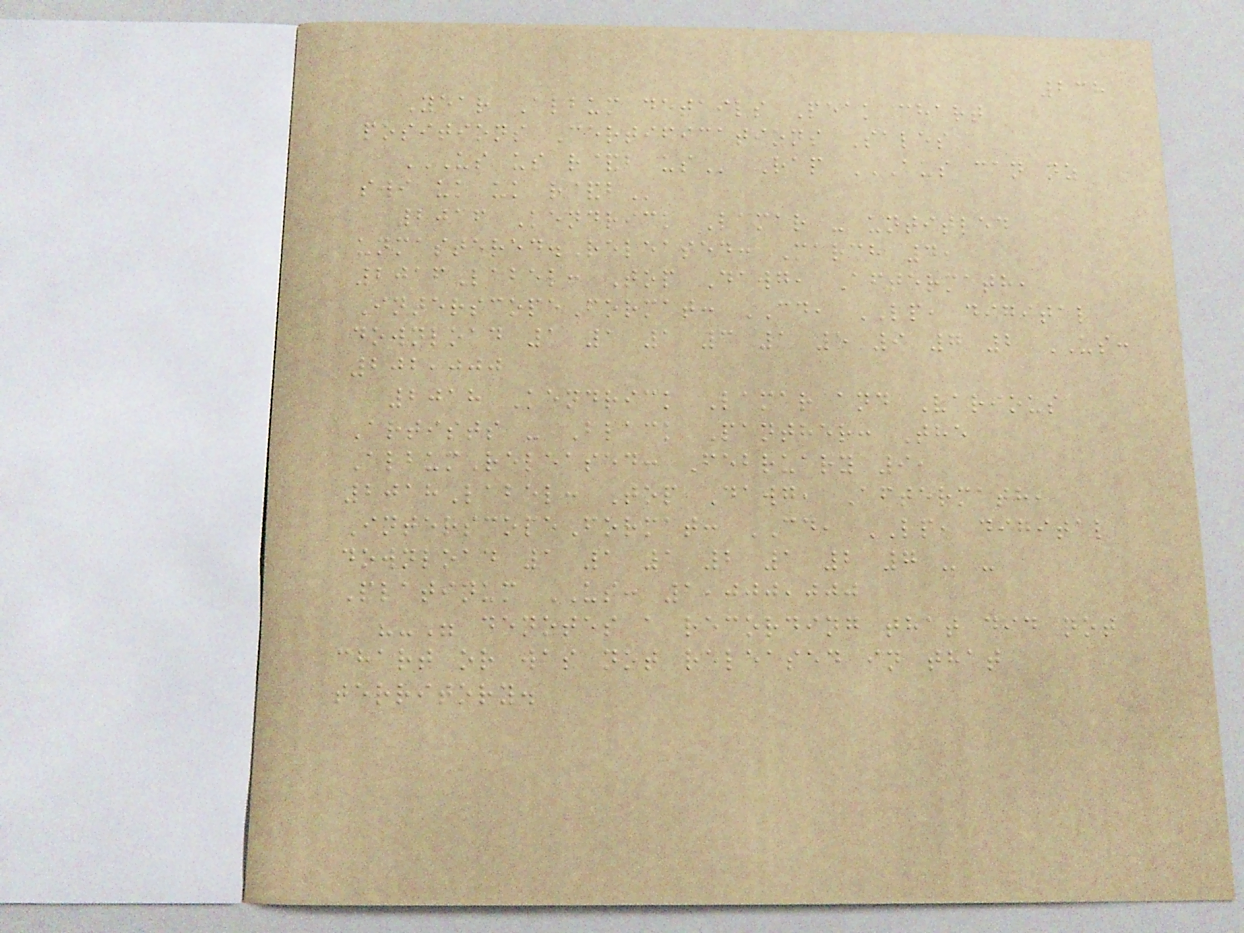238
Year Album details Peak chart
positions Certifications Sales
US US R&B US Rap AUS CAN NZ
SWI UK UK R&B
2016 Kendrick Lamar - untitled
unmastered.Released: March 4,
2016Label: Top Dawg, Aftermath,
InterscopeFormat: CD, LP, digital
download 1 1 1 3 1 5 9 7 2 US:
202,000
2018 Kendrick Lamar and Various
Artists - Black Panther: The
AlbumReleased: February 9,
2018Label: Top Dawg, Aftermath,
InterscopeFormat: CD, LP, digital
download 1 1 1 2 1 2 7 - -
Platinum US: 1,000,000
"-" denotes a recording that did not
chart or was not released in that
territory.
